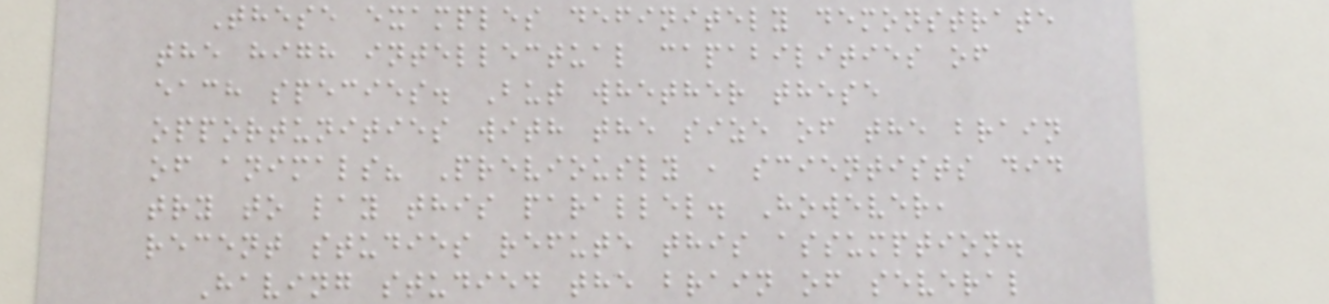These examples definitely demonstrate
the high intellectual capabilities of
each species. But whether these
opportunities with the size of the brain
of animals? Previously , scientists did
try to lay this parallel. However,
recent studies refute this assumption.
Having studied the brain of several
